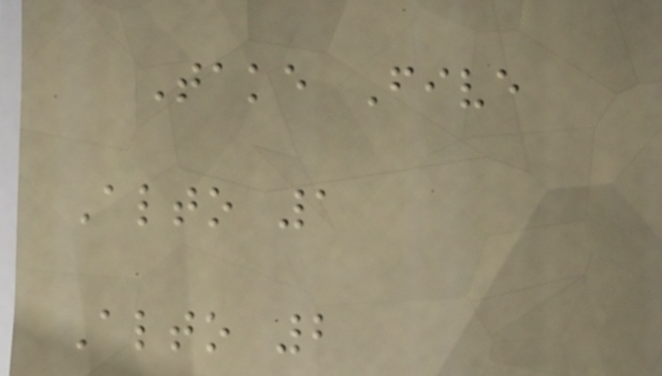Take Five
Alto 1
Alto 2
